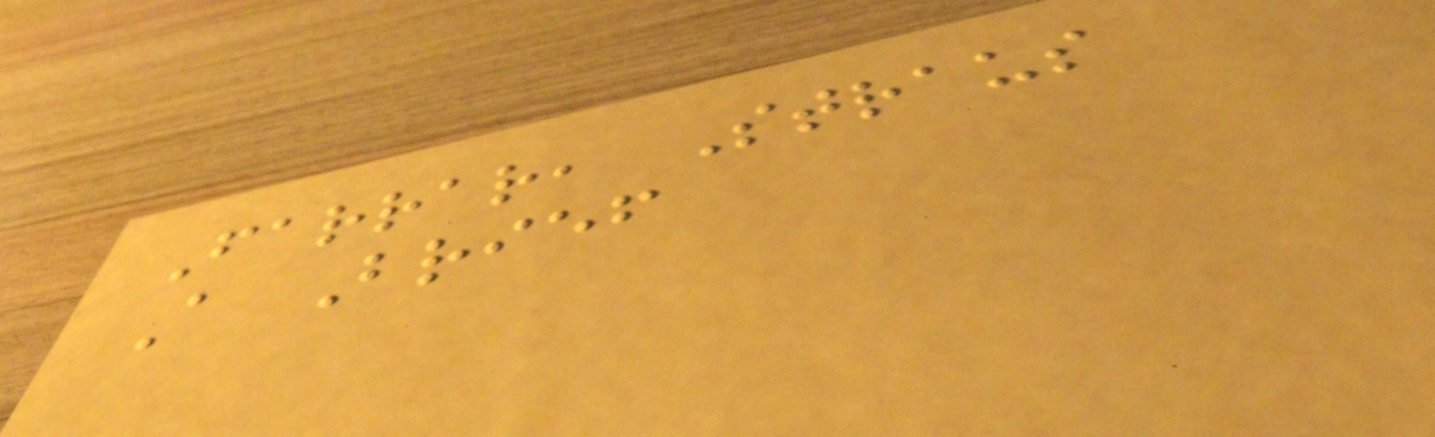Farrar, Straus
A Brief
